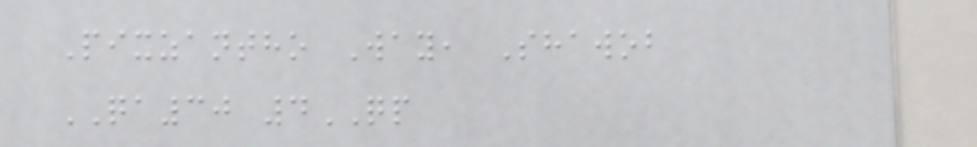Pixzantho Way, Shawob
QA30 4QP
